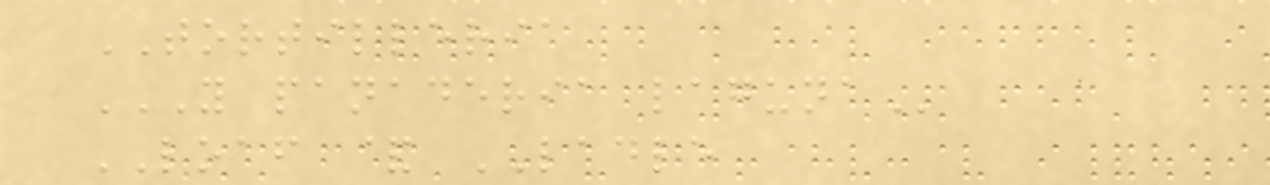TORTILLERIA
Y PANADERIA LAGUNA
LOAF & LADLE
